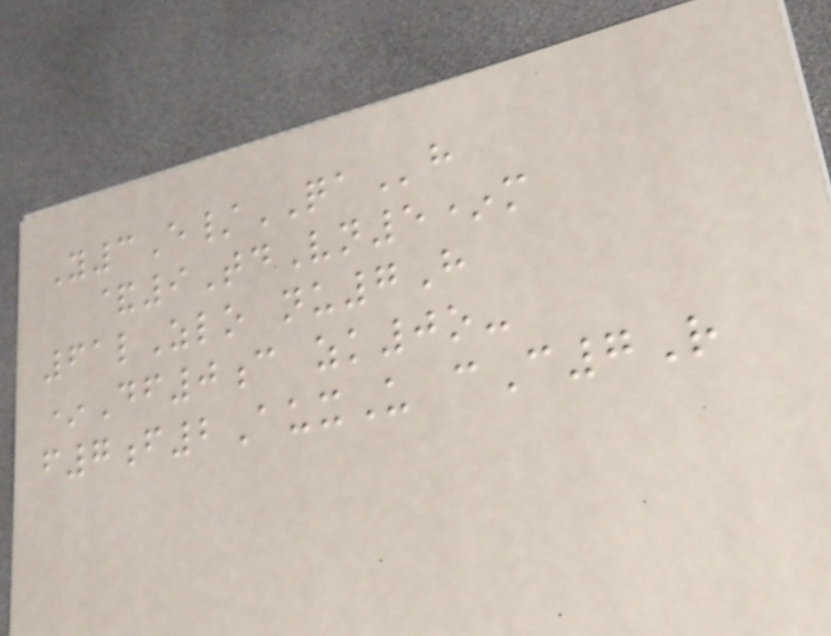Y3E/QAh
&9TdVn5*m
61lZlo nu7H
*Df0c zk0o-
f7f2AuxU cC7R
